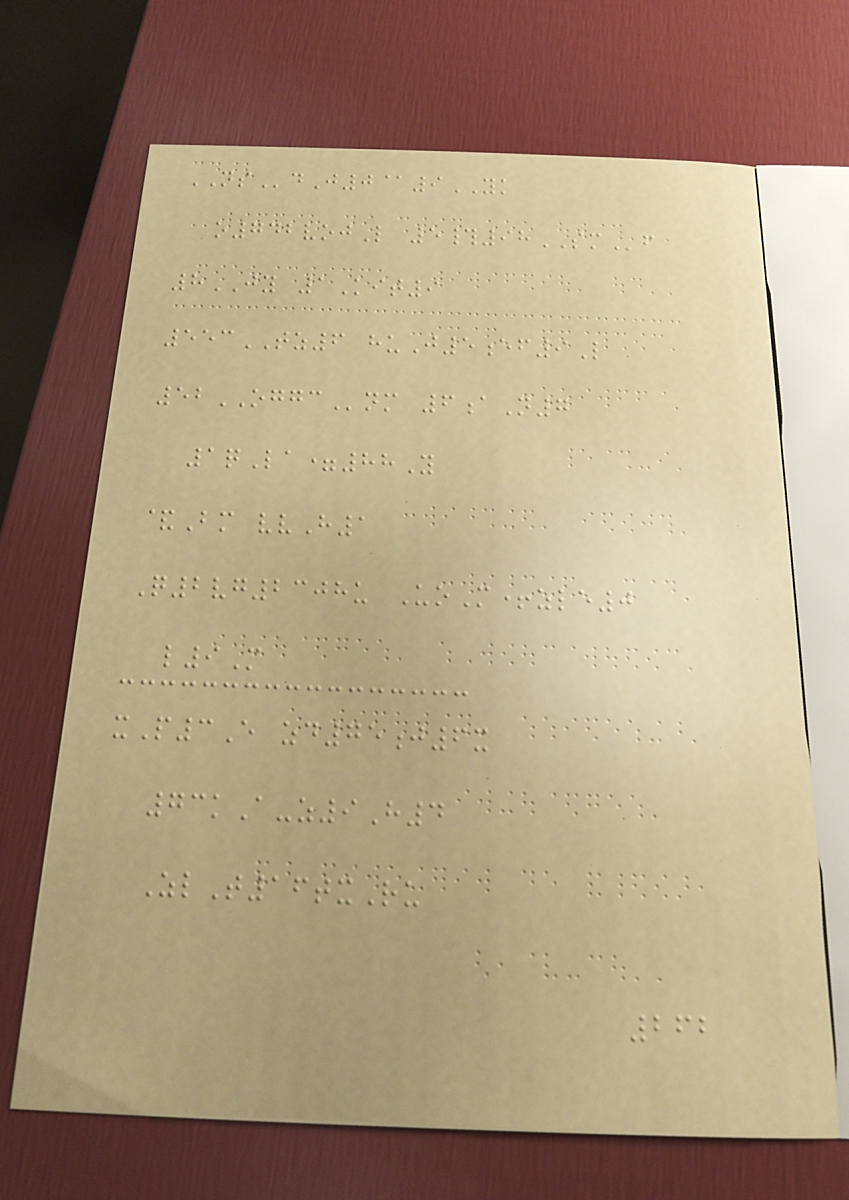NSdJ0@9YK
o742vojL 5#98SMf
8JY 1Kit9
553TZ6 huJ5ef9L
52OGGCnm 6aN7
1qLa=88Y
&Bm vvH1
Q2vg2308u UoM+zle0
l9M
xP3E zd75j6x
73kA-z9H4
ZlT16txRu
262
